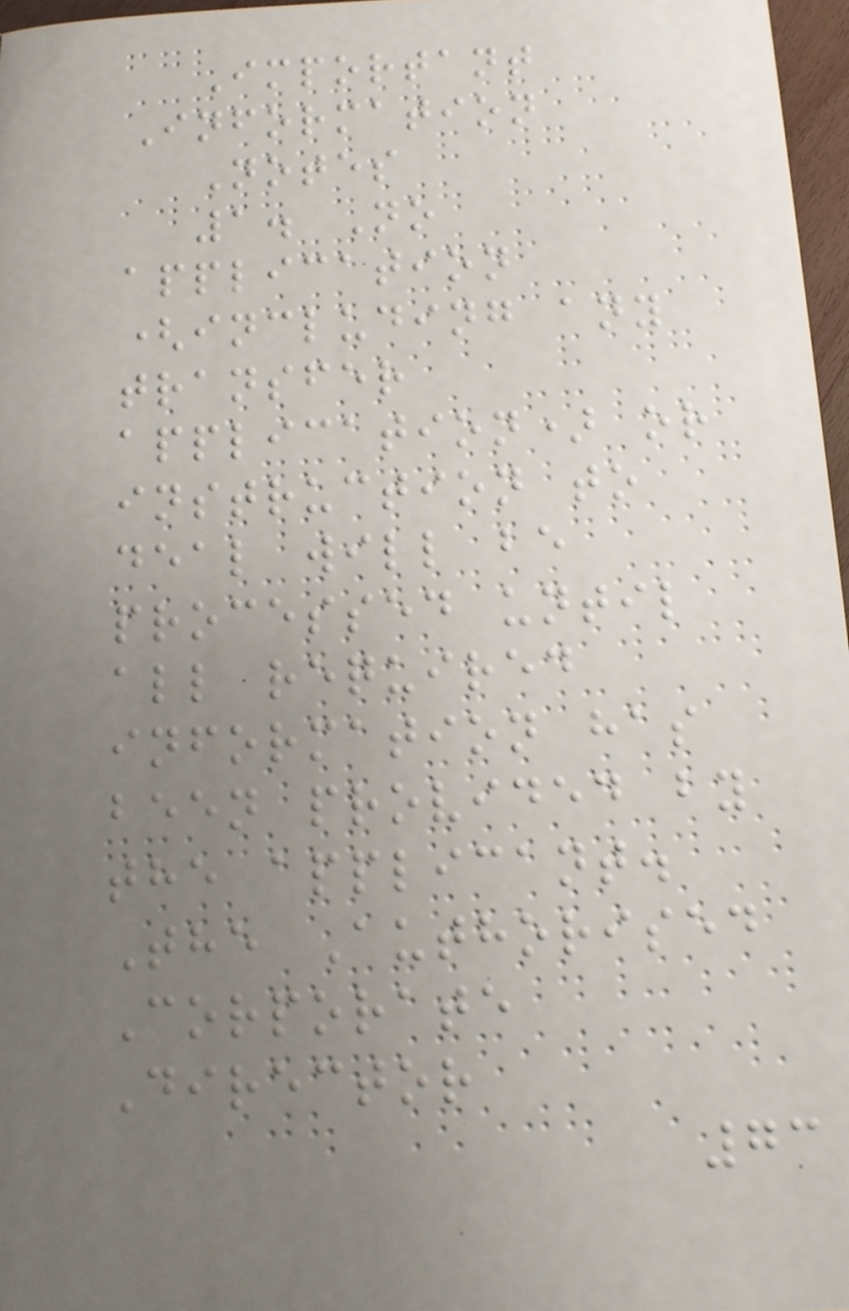Important
Information
Notes
1. No
application
(including any
transfer
application) or
instruction to
deal will be
processed until
all required
information has
been provided by
the applicant.
The Authorised
Corporate
Director
73
